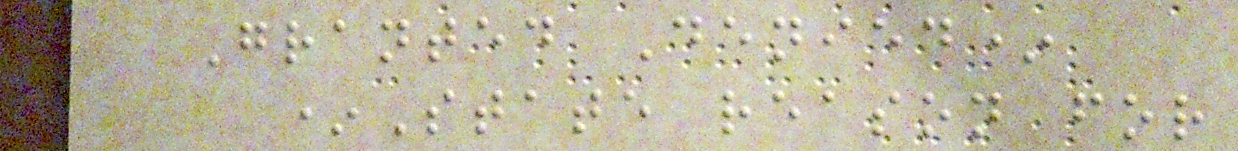Granted Denied*
*State reason for
